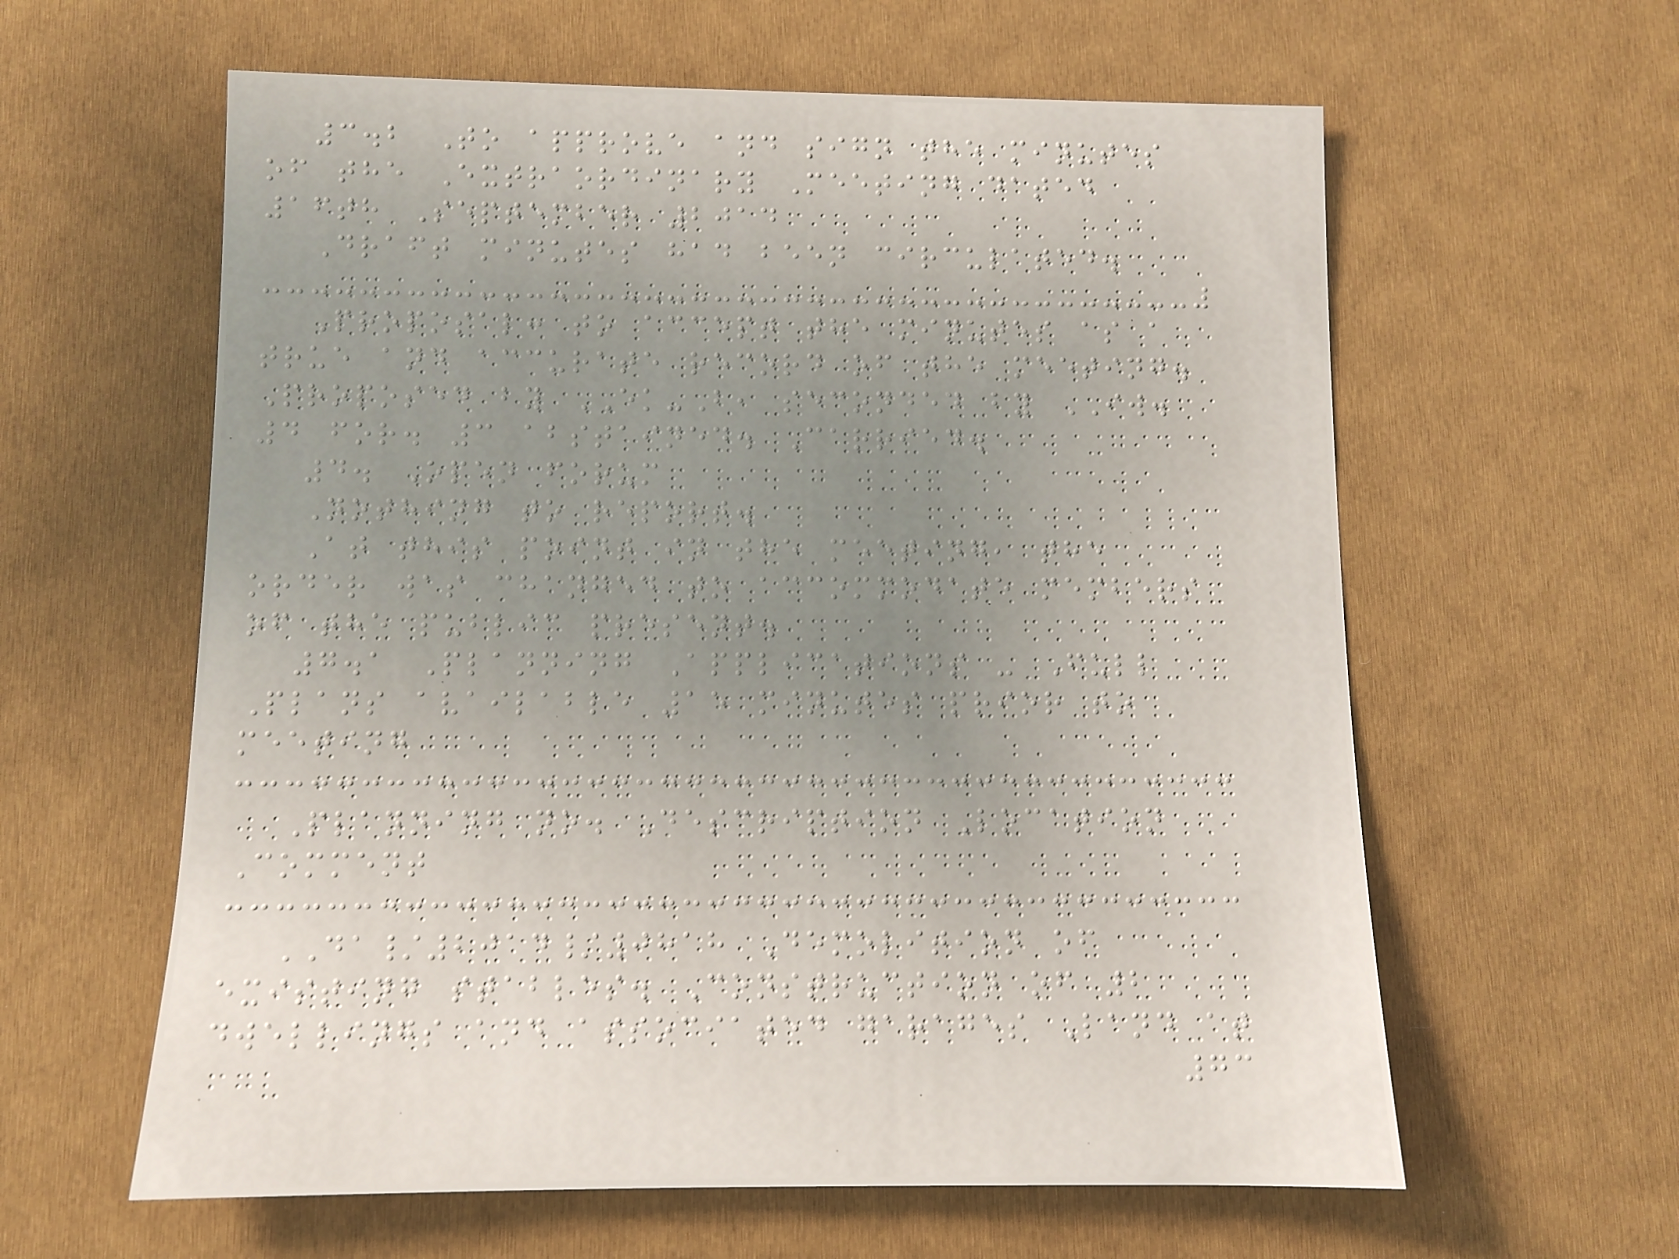3.2 To approve and sign the minutes
of the Extraordinary Meeting dated
16th September 2014
Draft minutes had been circulated.
Proposal: to accept the minutes as a
true and accurate record of the meeting.
Proposed by EK-B, seconded by IW.
4 for. 3 abstained. Carried.
4. Open forum
Nothing to report.
At this point in the meeting, the
order was changed to accommodate members
of the public present.
7.1 Planning Applications - Full
Plans available 15 minutes prior to
meeting
Planning no. Description Location
Comment
DA/2014/0818 Demolition of
existing stables. Construction of 2
dwellings and associated garages Land at
73
